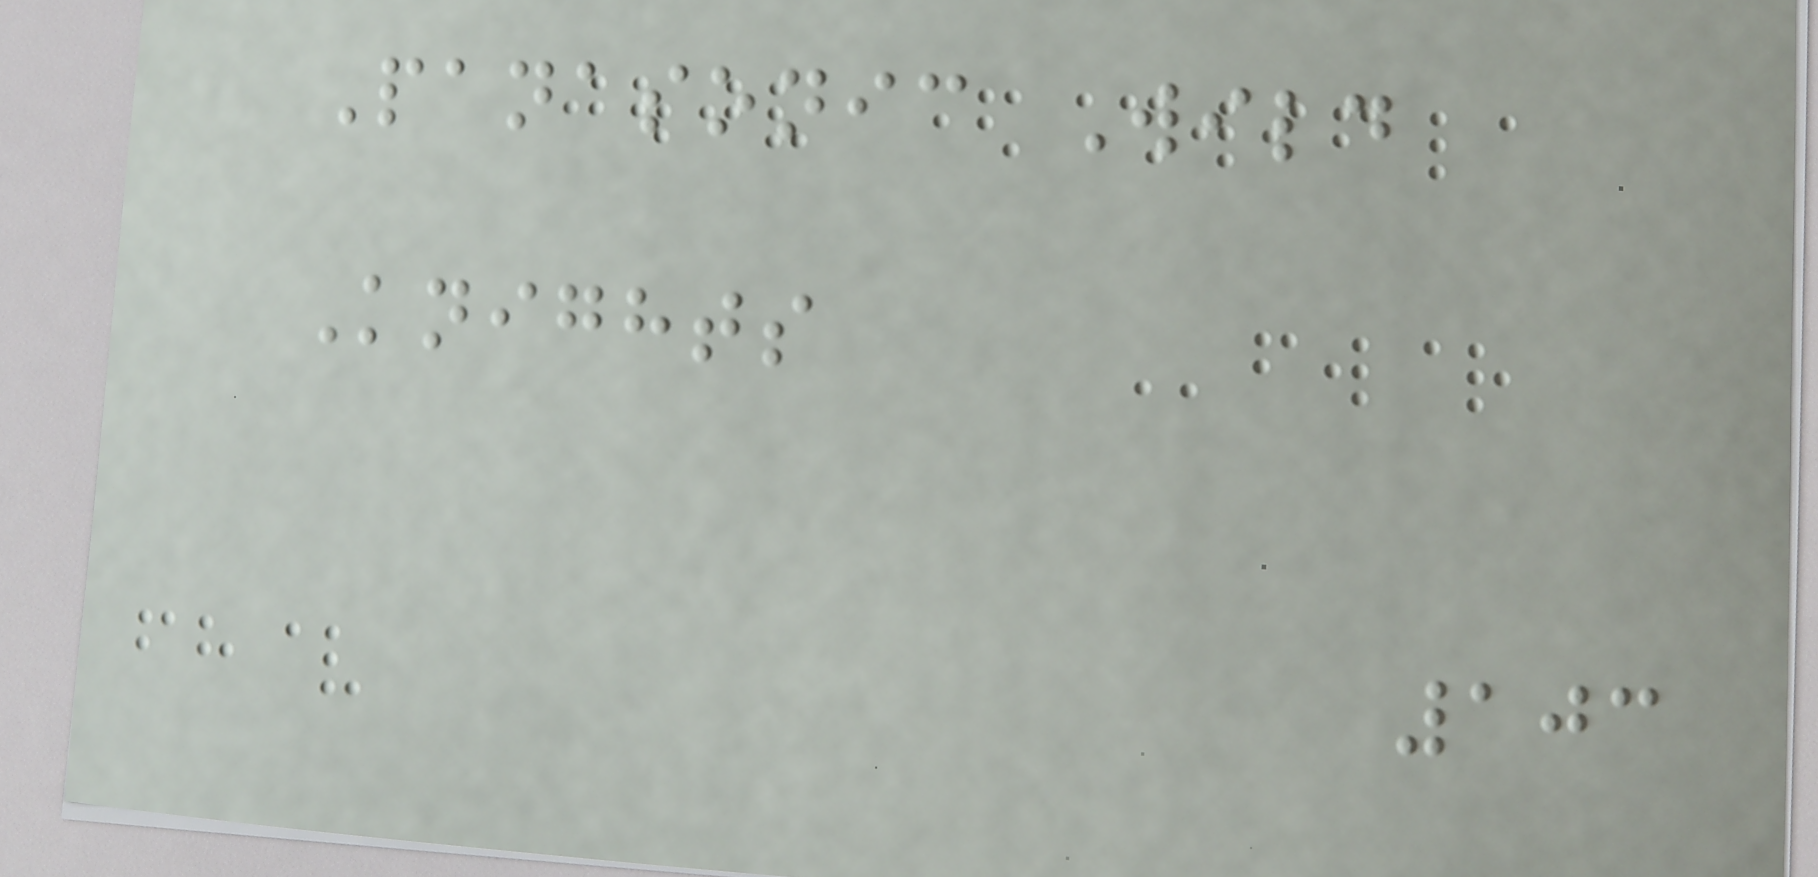Panasonic Wild
Knights
103
